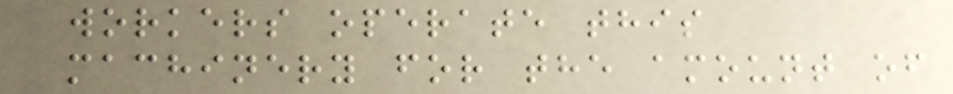workers operate this
machinery for the amount of
